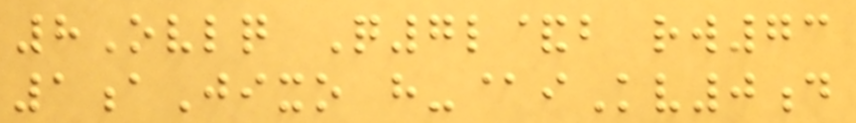8Ovlq Q7l&b rw73
1aJixo h-@iKv0d
